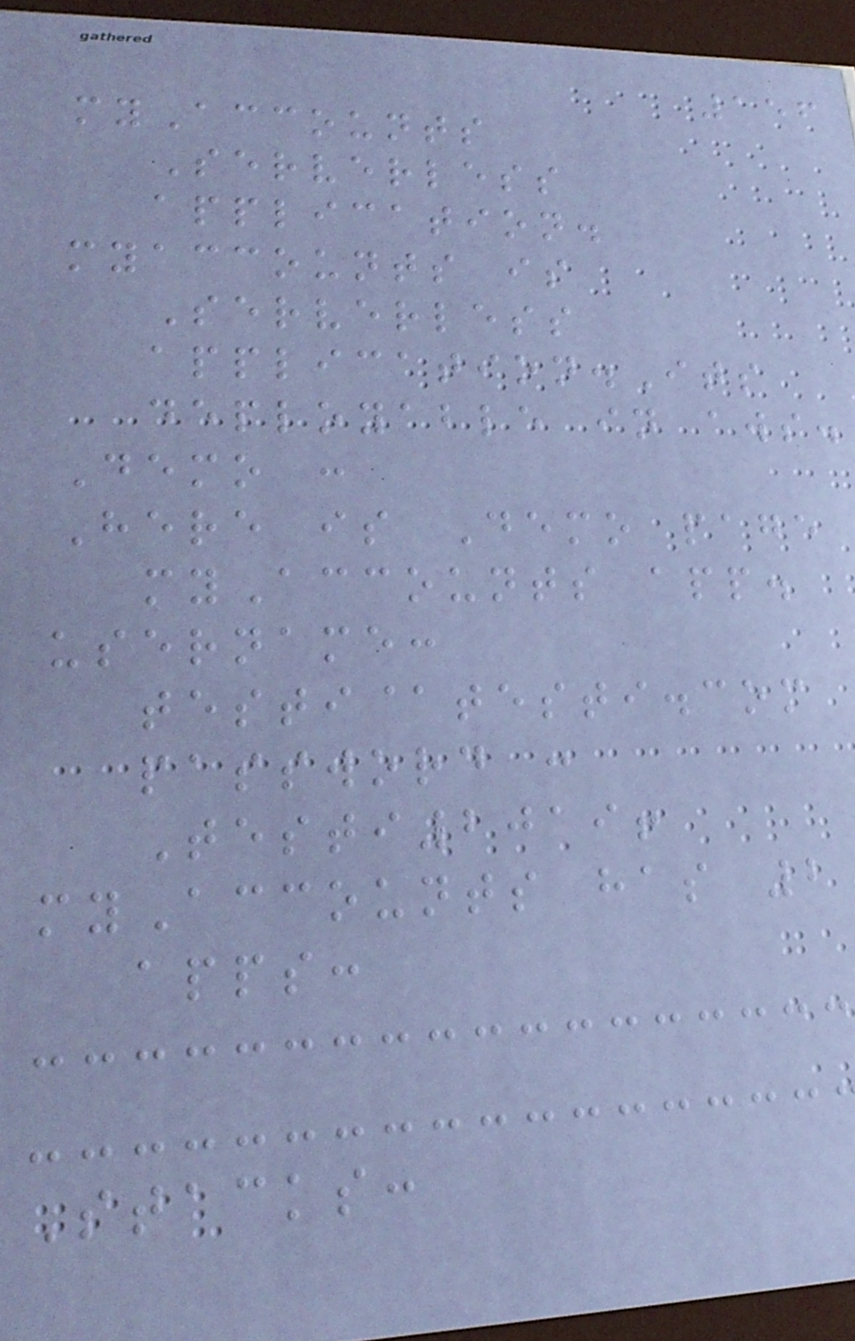156
myAccounts
Serverless
application.
myaccounts is
Serverless
application.Its
deployable in aws.
Demo :
Here is Demo page
myAccounts app.
username:
testi@testi.com
password :
Testi2019!
myAccounts has 2
apps:
Stacks:
